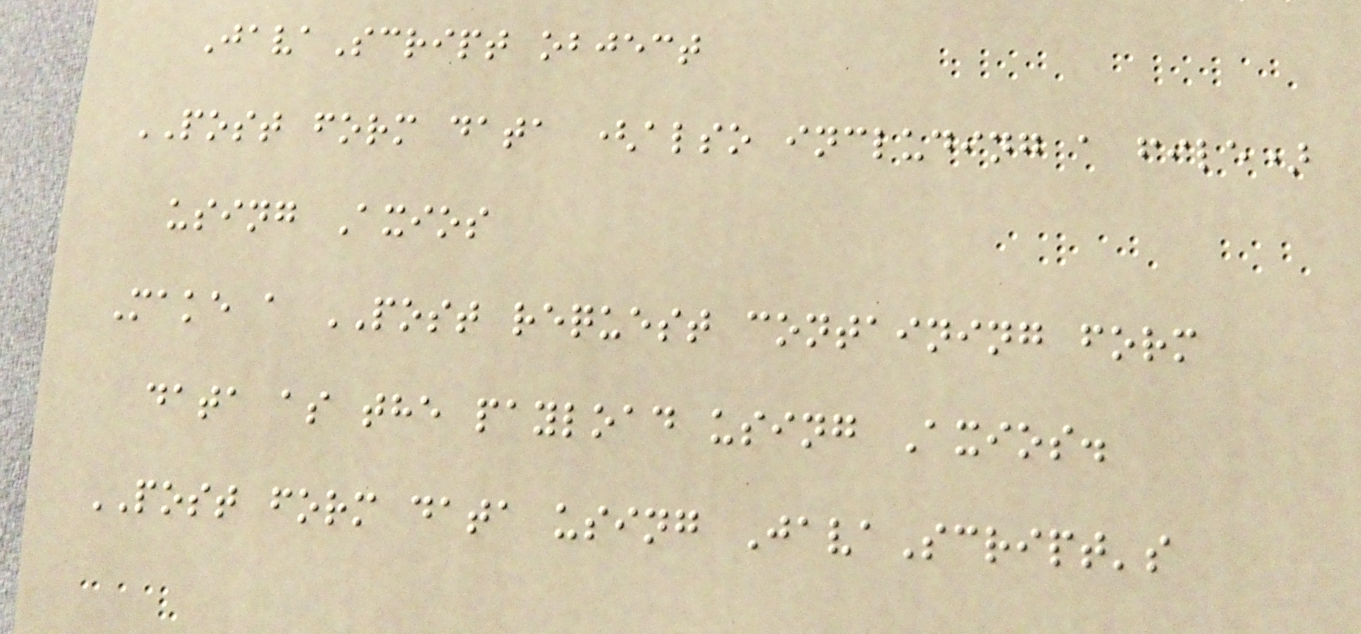JavaScript object
POST form data (also including a file)
using Axios
Make a POST request containing form
data as the payload using Axios.
POST form data using JavaScript's
